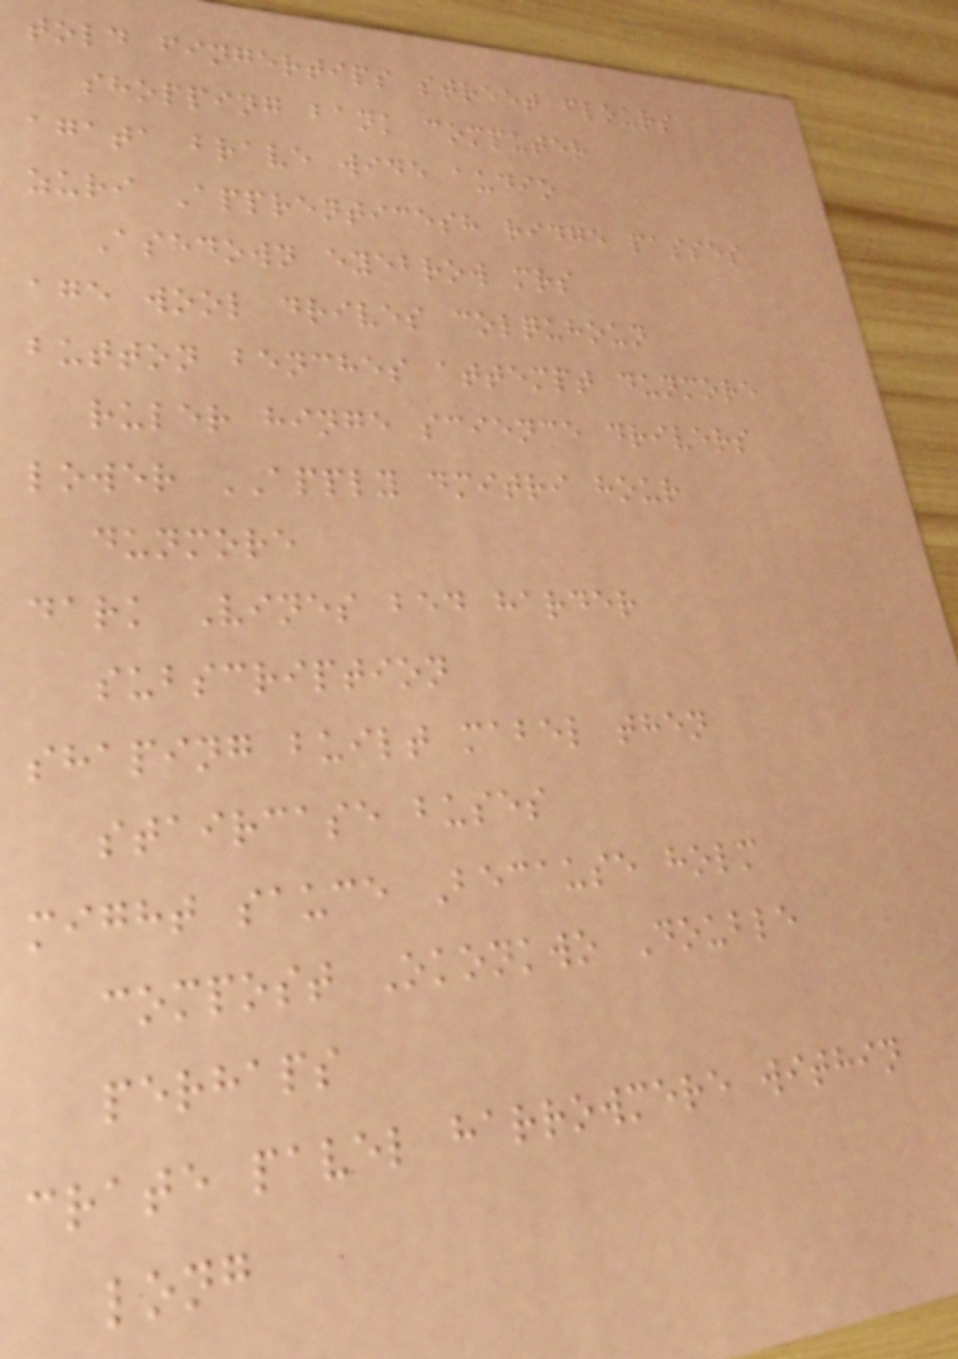told fingertips street flours
shopping bank computer
agata brave wide audio
zuri Apprenticesh ridge passes
Ashdown eyebrow mrs
age wool drives colquhoun
button benches attempt dunmore
ruler hinge science drivers
lower APPLY dmitri hour
dunmore
dark Vines bed harder
subscription
shaping built mabel then
staircase buses
might sauce Because holm
compost Okonkwo Double
perhaps
crate pavel harrowmere within
long
